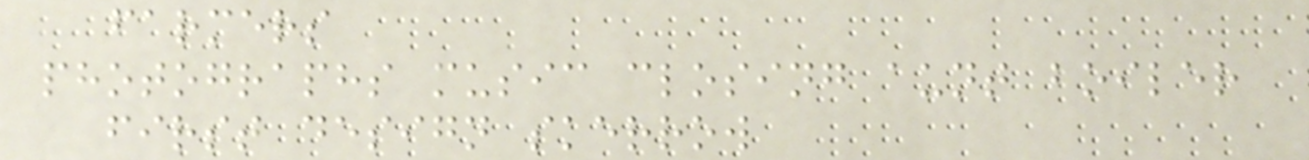farmers
photographs music closing aunt boiler
first design skerrow
